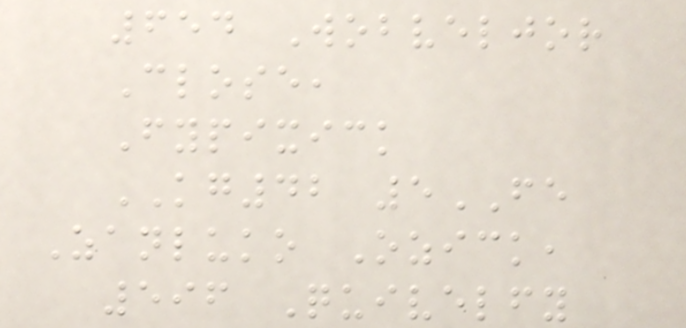654 Wobveljor
Close,
Fypixick
KG42 5FE
Zanluko Ozick,
596 Quivelfy
